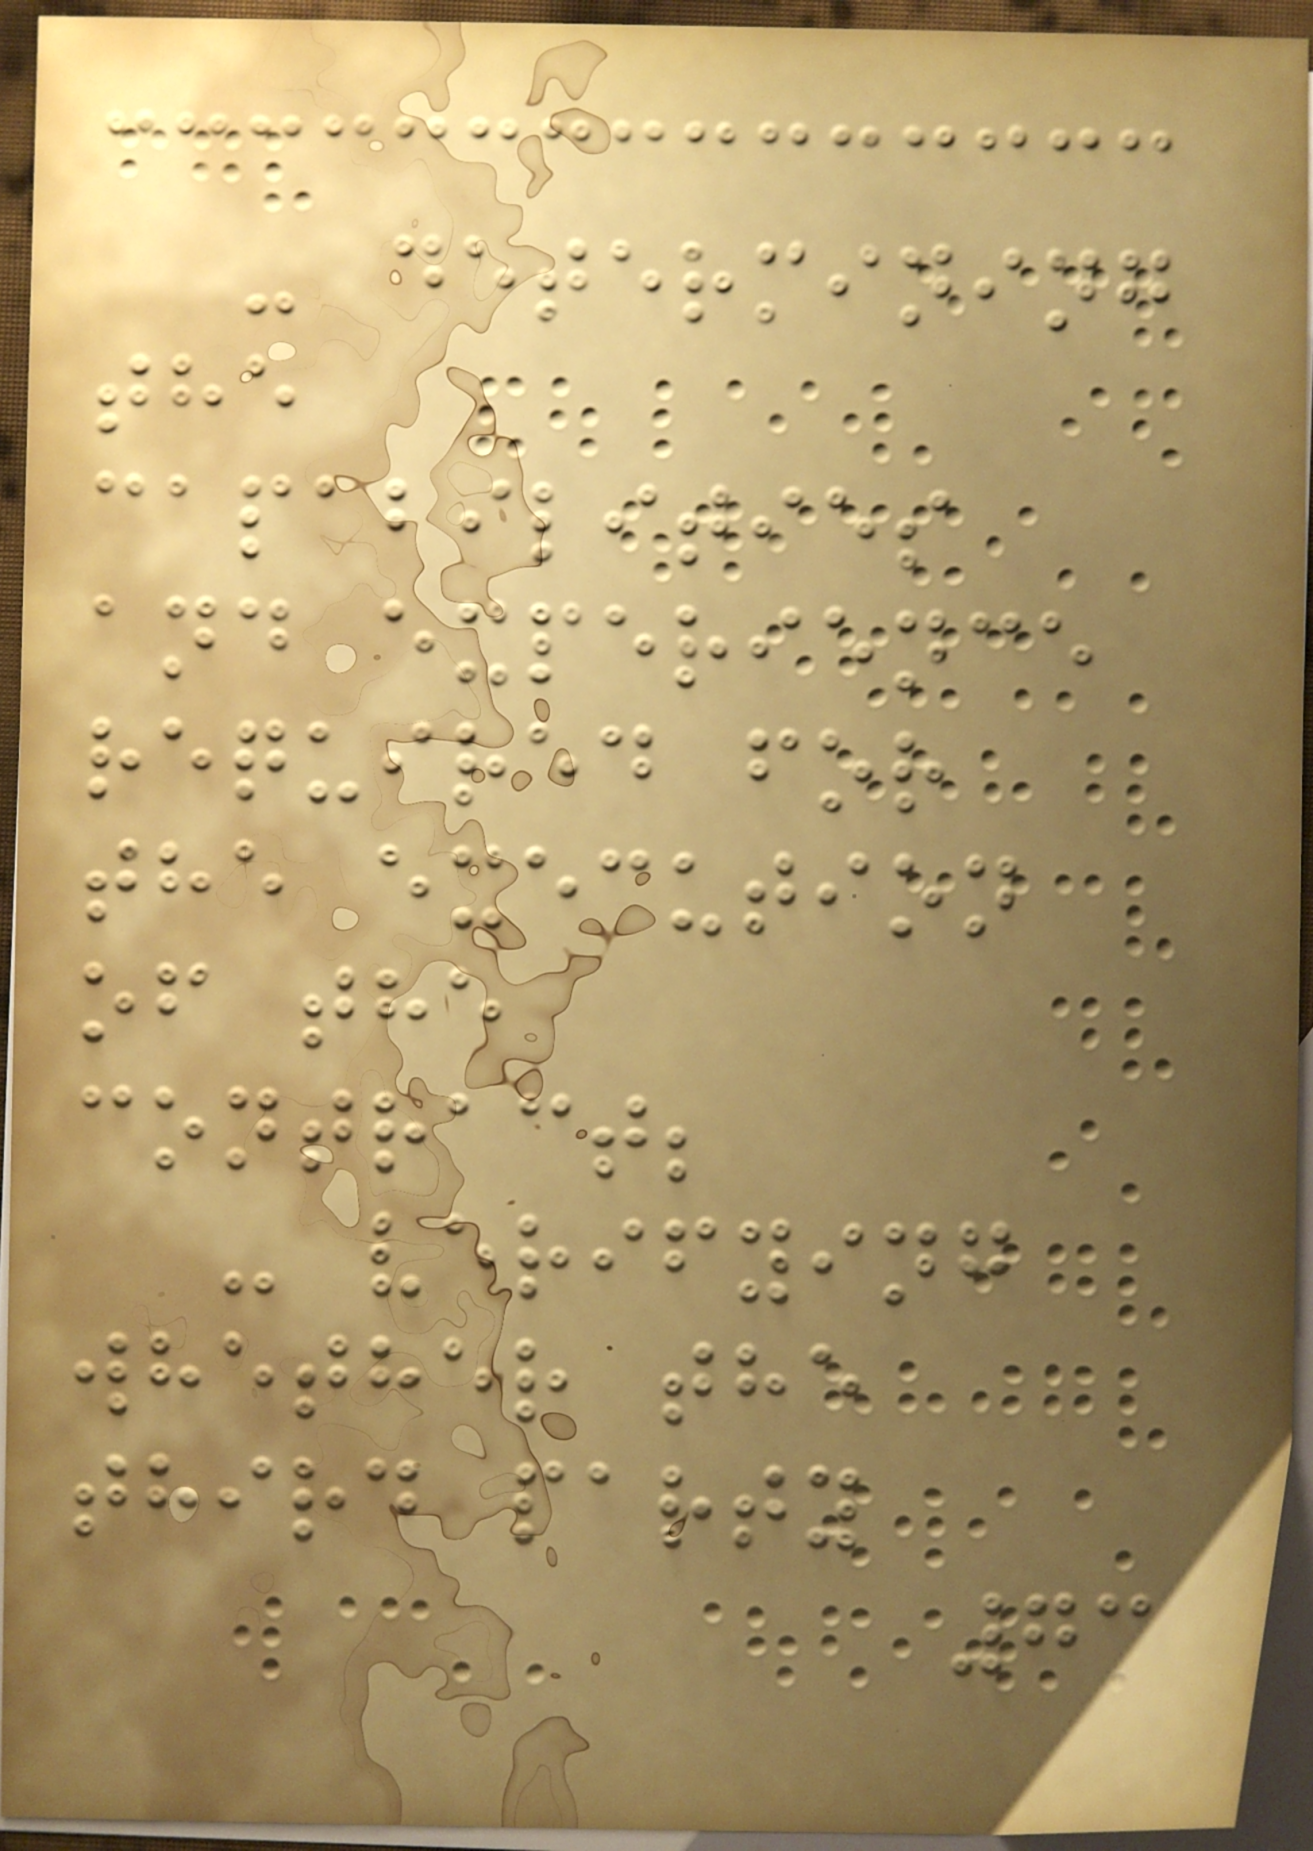- determining
the
capabilities
and experience
required for
the execution
of the
contract;
- verifying
whether the
third party
73
